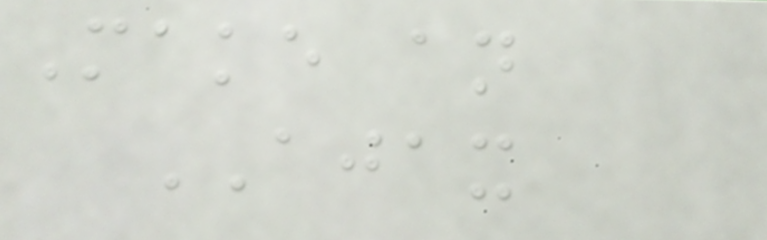Make an
AJAX
